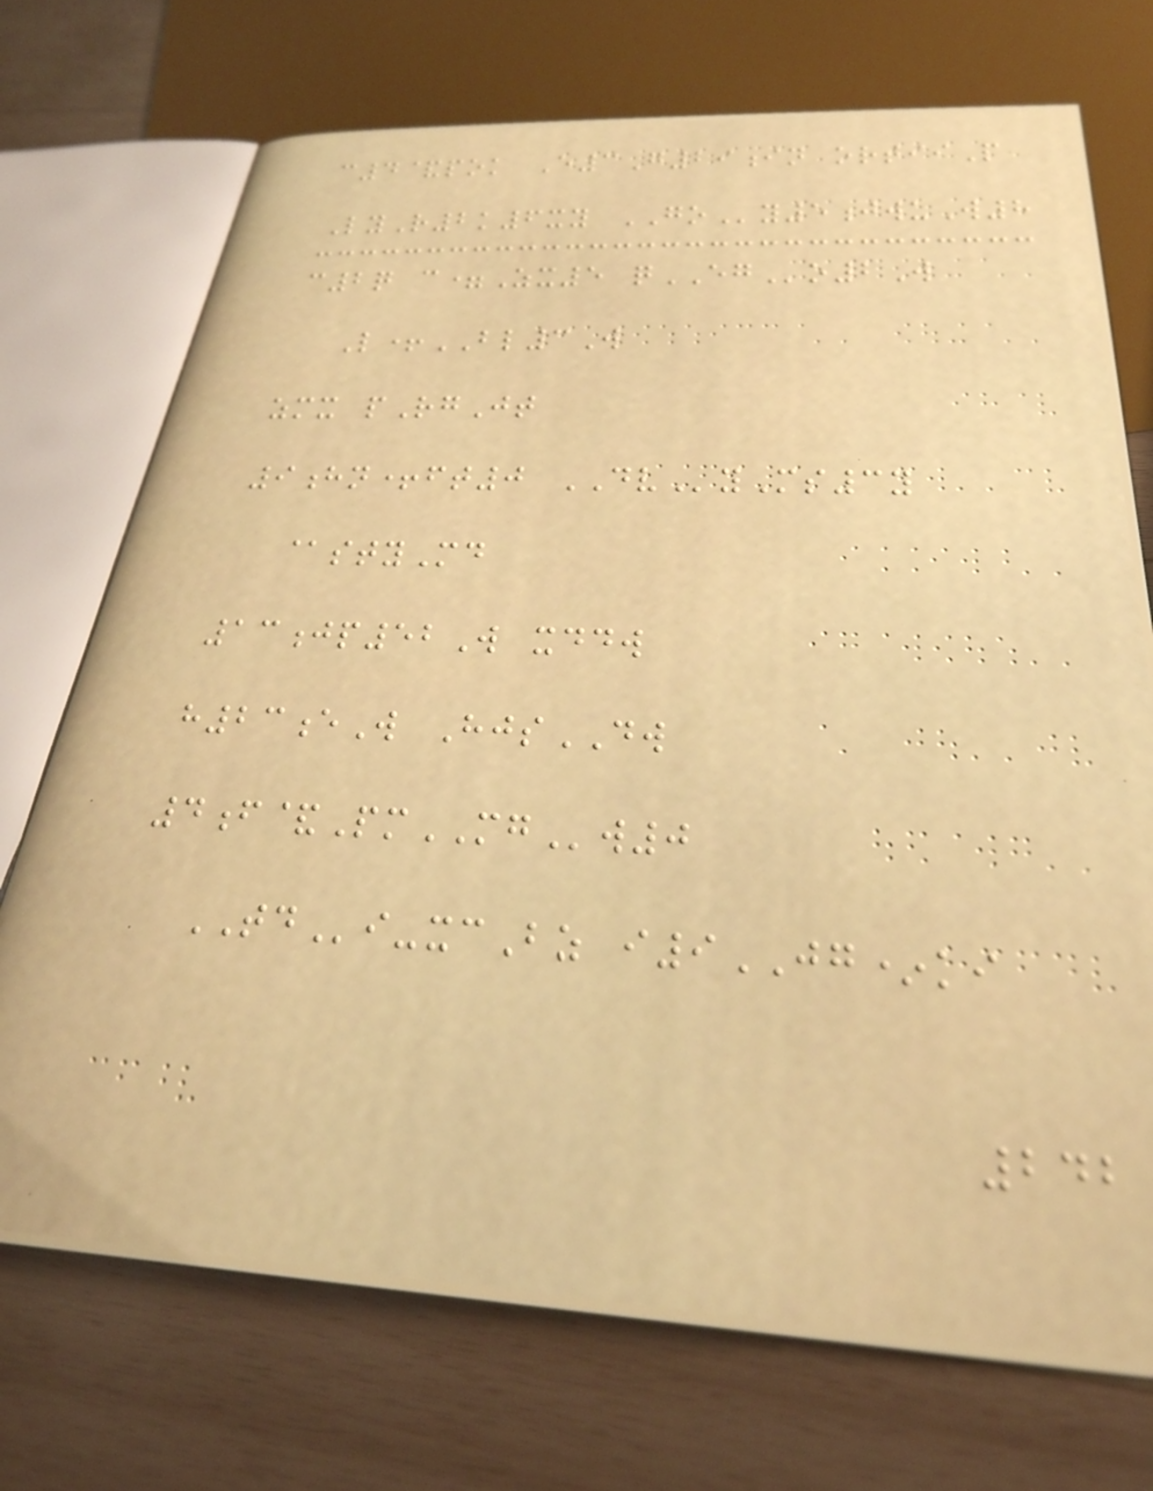c4&pok E3G29in ortiiP
LyR2k6xy GOy5jwuW8
c2q c=Zx5 qEGo2W
L+BL3W
zmx pRgJt
9hn+ft0 DVyMs3y
@styMd
13jp52W xddw
h23eW HjsDW
4f&PmMGw0
TDi-xcBz i9JG*ki
242
